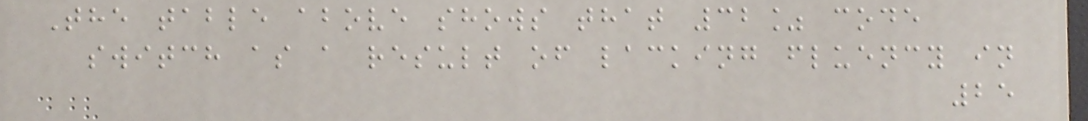The table above shows that 32% code
switch as a result of lacking fluency in
25
